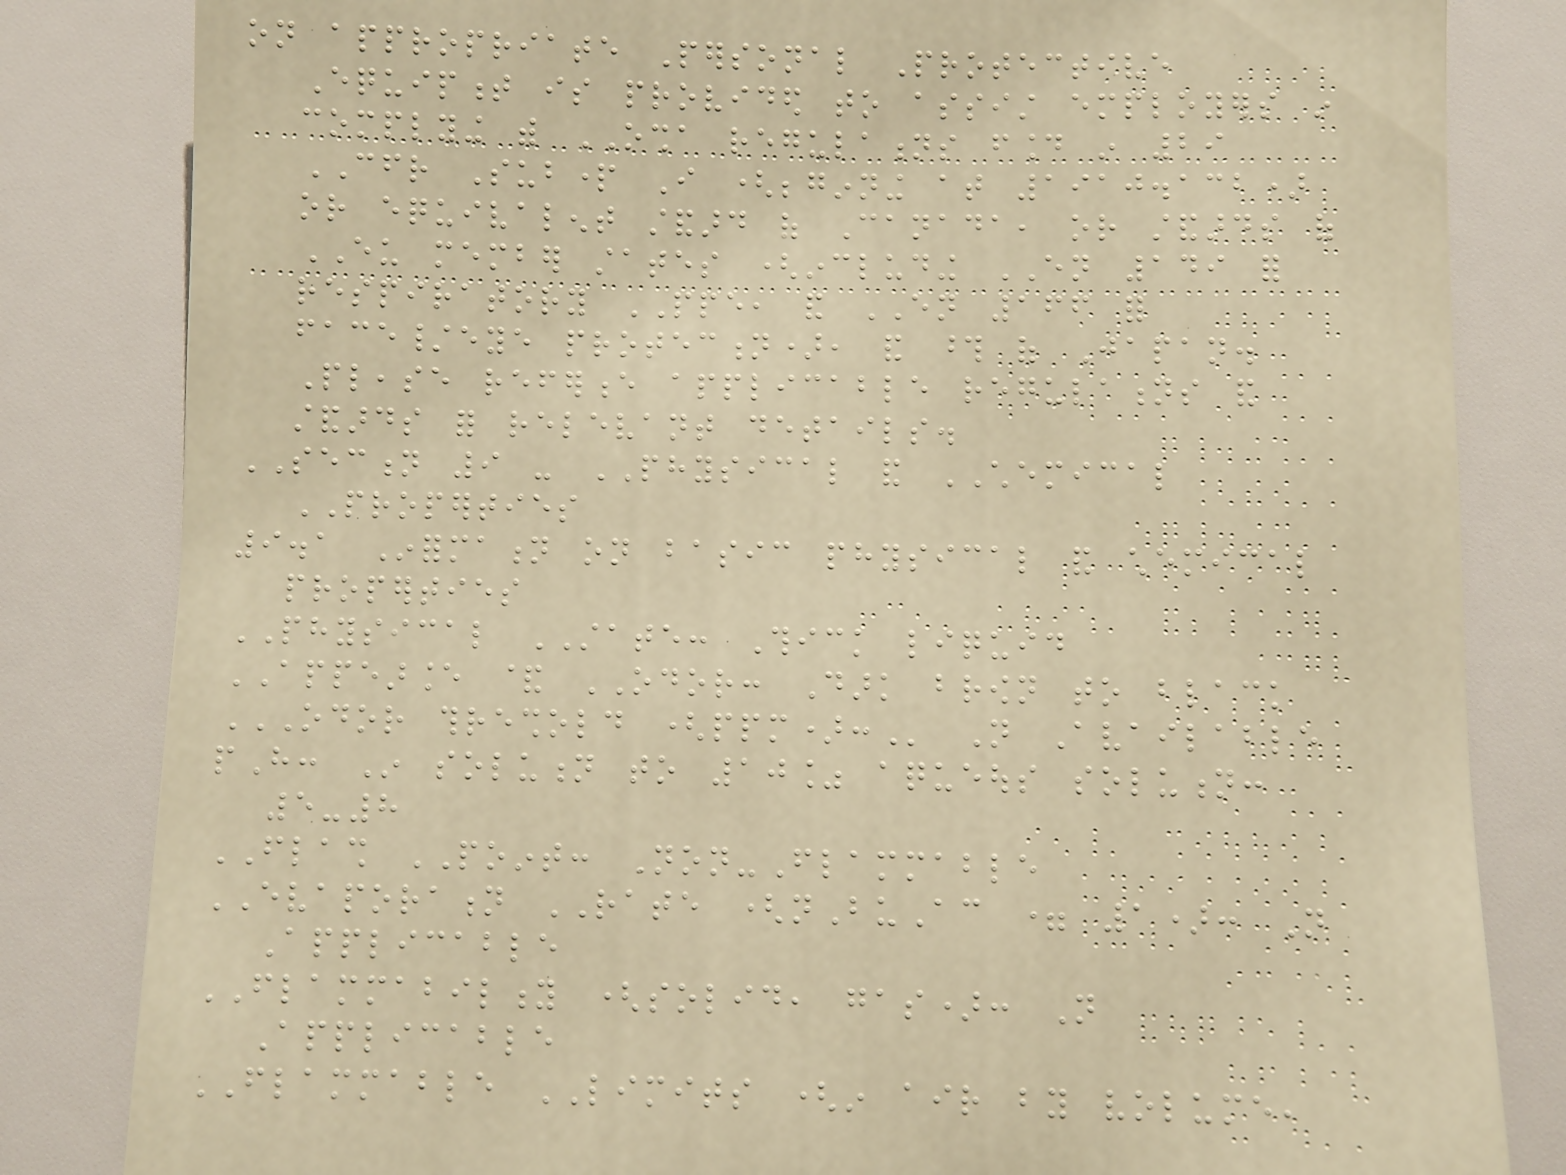on appropriate Personal Protective
Equipment is provided to assist employers in
complying with OSHA regulations found in 29
CFR Subpart I (beginning at 1910.132)
or equivalent standard of Canada, or standards of
EU member states (including EN 149 for
respiratory PPE, and EN 166 for
face/eye protection), and those of Japan.
Please reference applicable regulations and
standards for relevant details.
SECTION 9 - PHYSICAL and CHEMICAL
PROPERTIES
9.1 Information on basic physical and chemical
properties
PHYSICAL STATE: Thick liquid
APPEARANCE & ODOR: Dark brown to black
ODOR THRESHOLD (PPM): Not Available
pH: In solution to 10% aqueous solution:
5-8
FLASH POINT: Non-Flammable
EVAPORATION RATE (nBuAc = 1): Not
Applicable
FLAMMABILITY (solid, gas): Not
Applicable
FLAMMABLE LIMITS (in air by volume,
